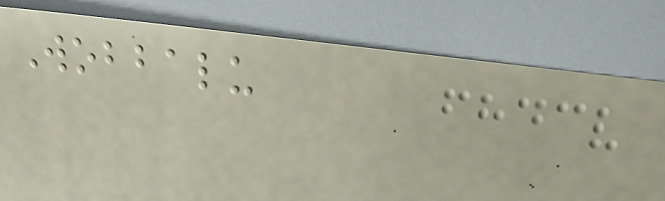Wobbalu
